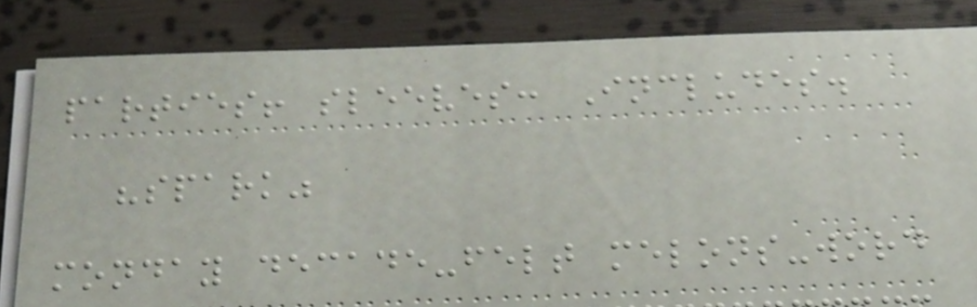parties! sleeves: Includes.
"spark"
monday decade-felt melons-word
